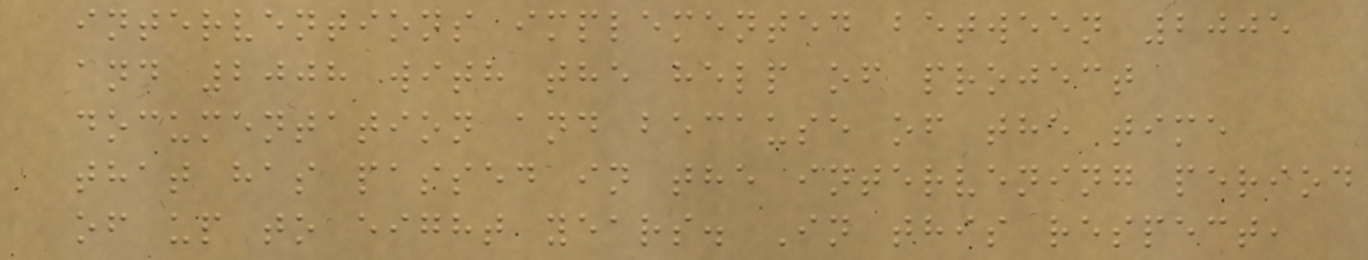interventions implemented between 2005
and 2008 with the help of project
documentation and because of the time
that has passed in the intervening period
of up to eight years. In this respect,
